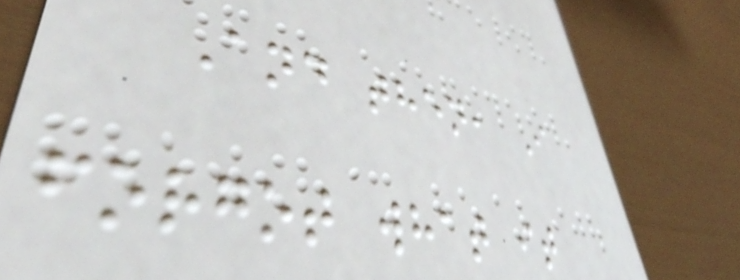And then, I
forgot what it
